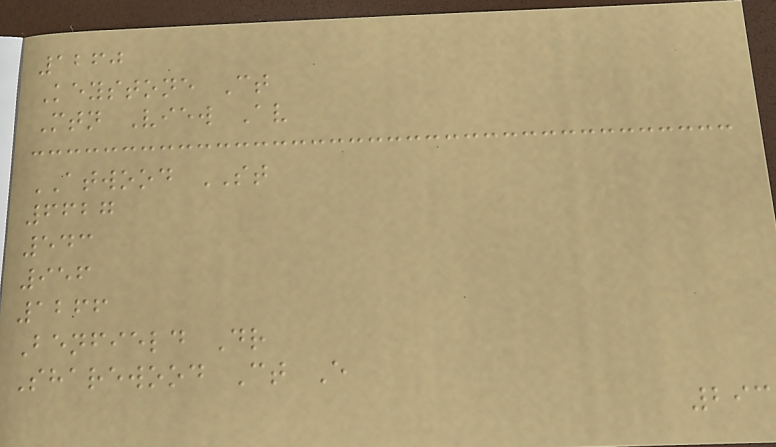1260
Keystone Ct
Mtn View Av
ATWOOD ST
6627
543
956
1266
Benfield Dr
Sharewood Ct E
293
